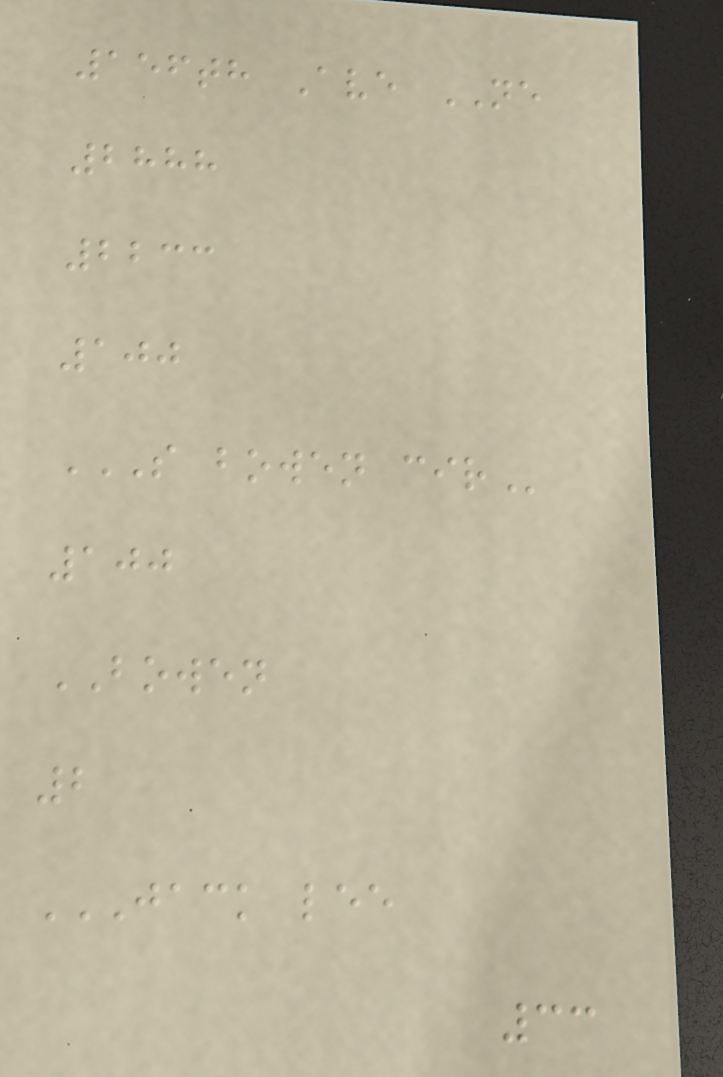156th Ave NE
2888
2233
100
S BOWEN CIR
100
BOWEN
2
JACK LEE
33
